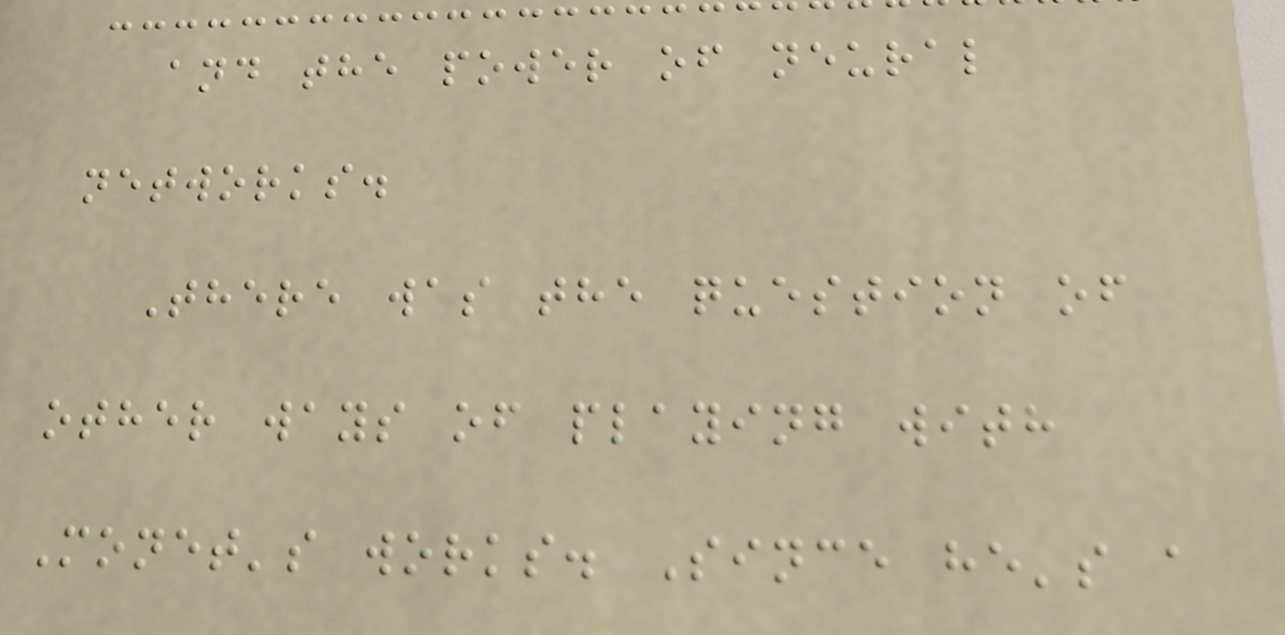and the power of neural
networks.
There was the question of
other ways of playing with
Monet's works. Since he's a
